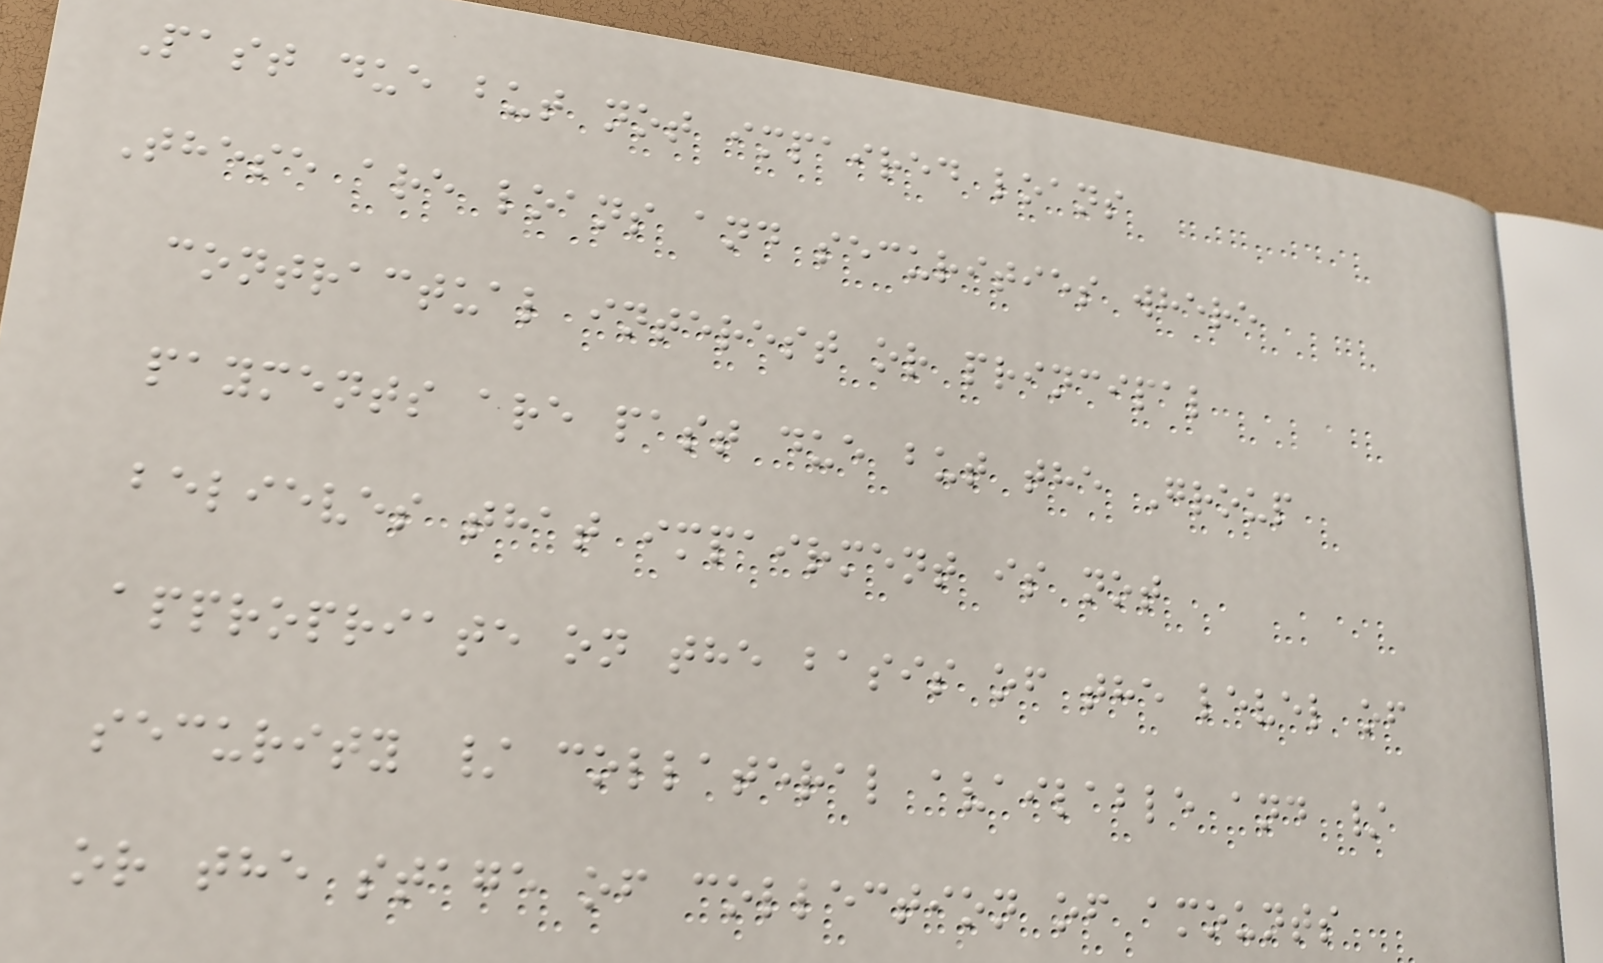Past due but not impaired loans
These are loans and securities where
contractual interest or principal
payments are past due but the Group
believes that impairment is not
appropriate on the basis of the level of
security / collateral available and /
or the stage of collection of amounts
